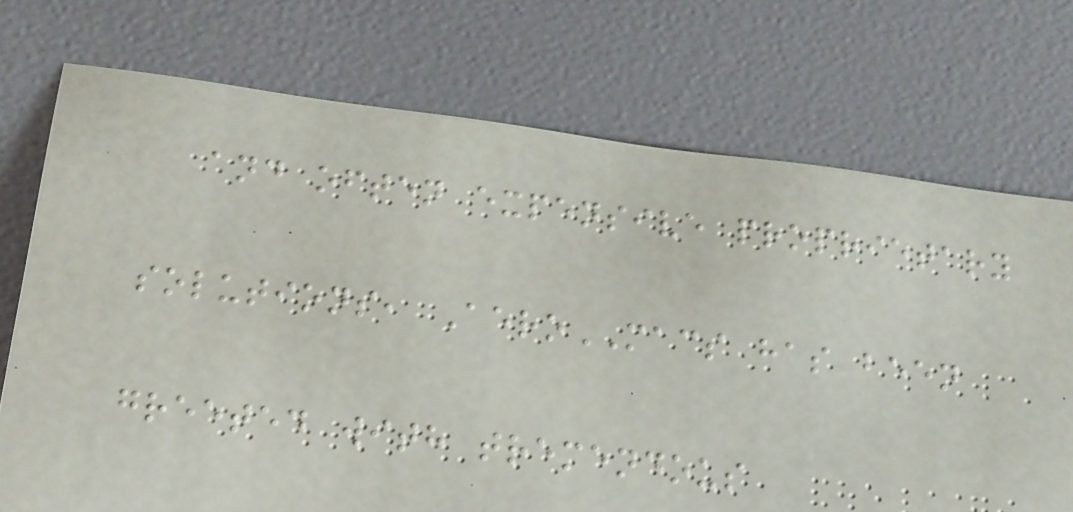and often expensive proprietary
solutions, AeroMACS has been
greeted with tremendous
